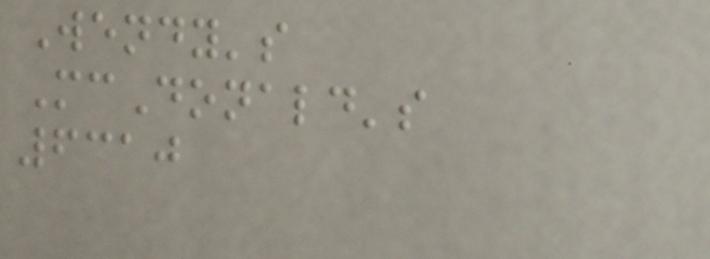Wendy's
McDonald's
6310
